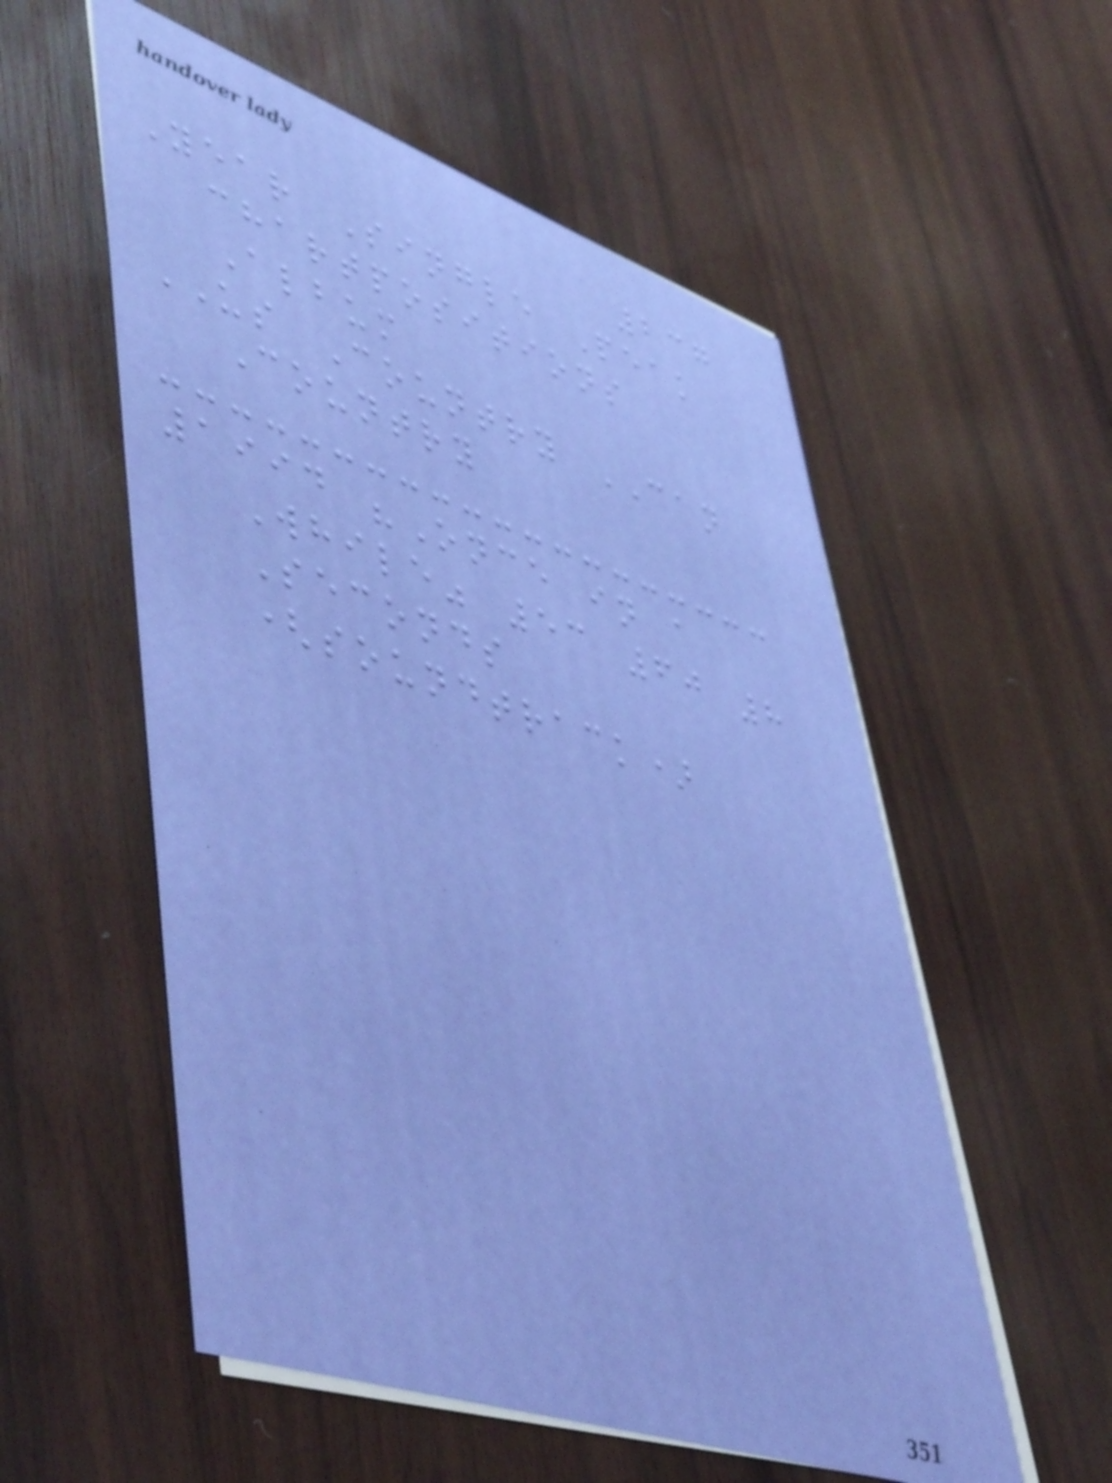237
Year Single Peak
chartpositions
Album
US Country CAN
Country
1994 "Once in a
While" 53 60 8
Seconds
(soundtrack)
